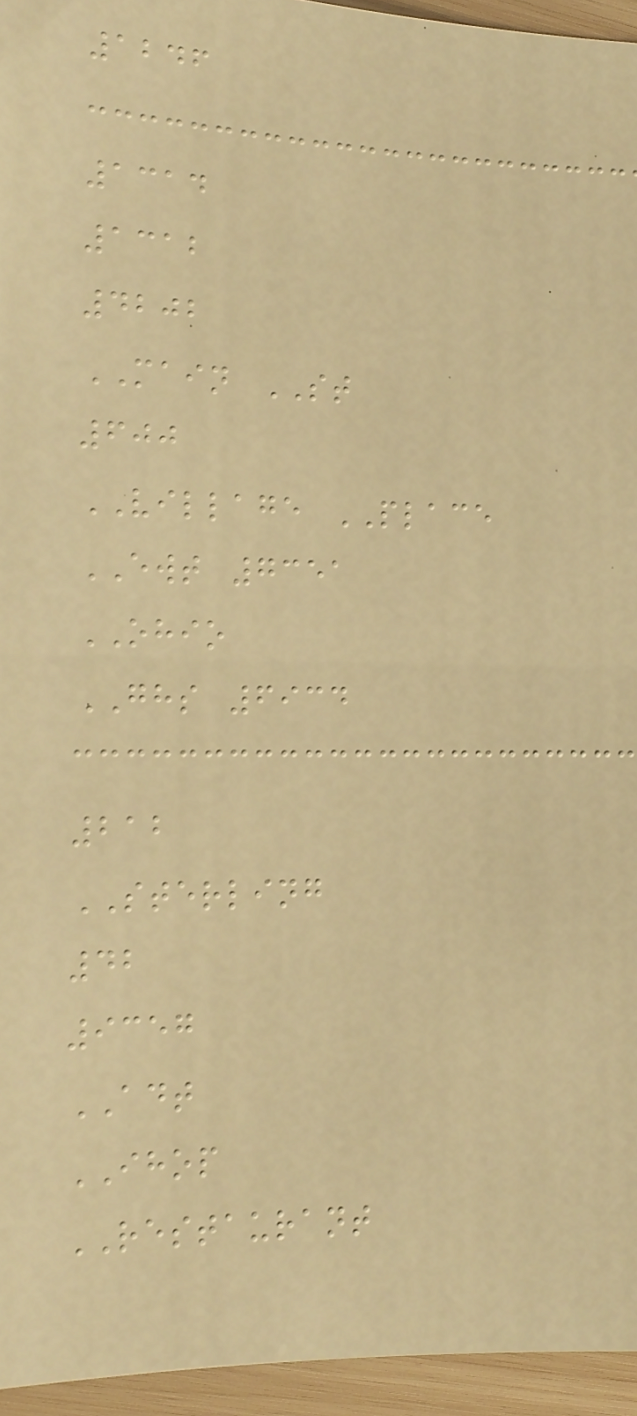1246
1314
1312
4202
MAIN ST
600
VILLAGE PLACE
EWT 7351
OHIO
GHS 6934
212
STERLING
42
9357
ADT
IHOP
RESTAURANT
